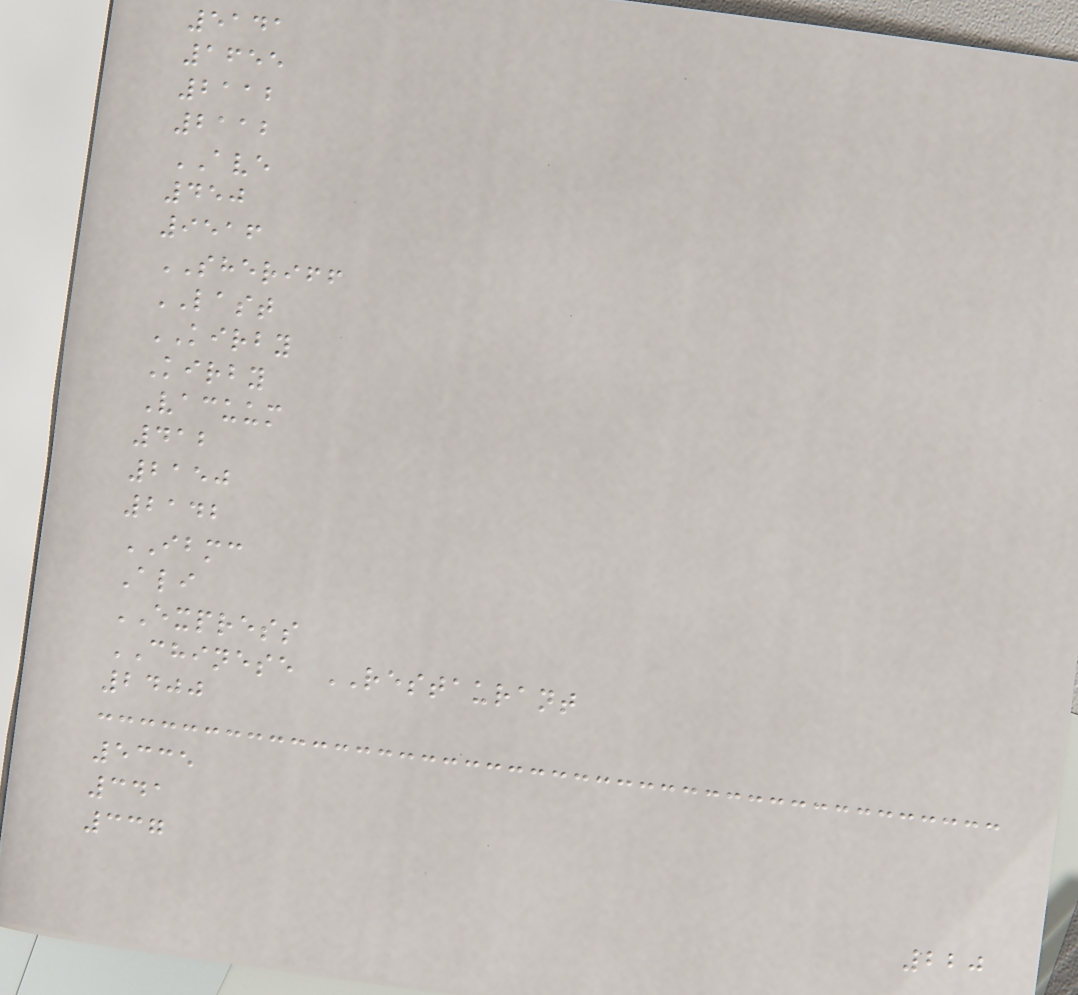5141
1655
2112
2112
AVE
450
9516
SHERIFF
LAST
KIRBY
Kirby
Vacuum
412
2150
2142
IBMC
Ali
EXPRESS
CHINESE RESTAURANT
2400
5335
341
337
220
